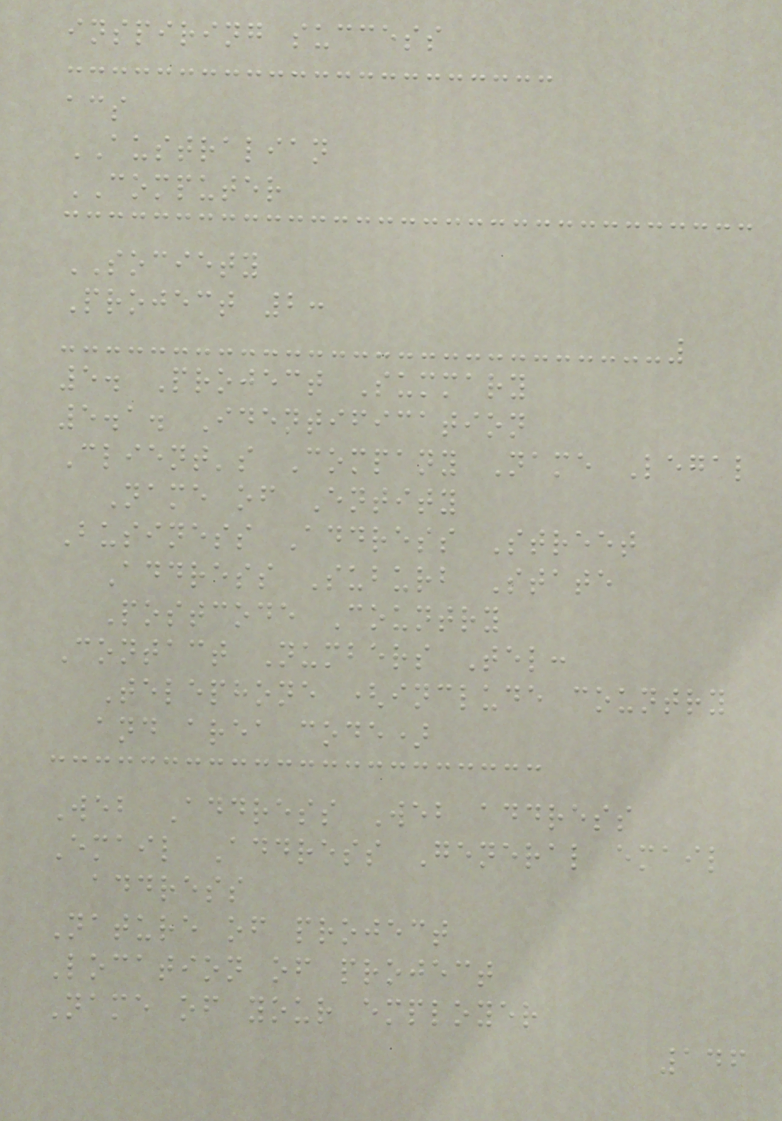inspiring success
acs
AUSTRALIAN
COMPUTER
SOCIETY
Project 2:
5. Project Summary
5.1. Identification
Client's Company Name Legal
Name of Entity
Business Address Street
Address Suburb State
Postcode Country
Contact Numbers Tel:
Telephone (include country
and area code)
Web Address Web address
Email Address General email
address
Nature of project
Location of project
Name of your employer
146
